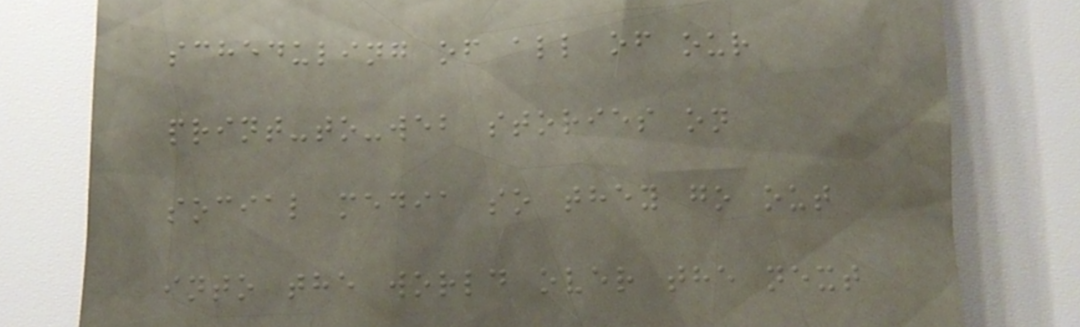scheduling of all of our
print-to-web stories on
social media so they go out
into the world over the next
